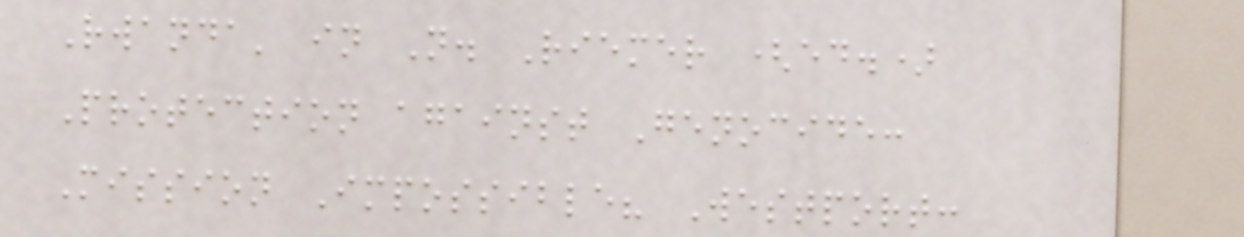Rwanda' in N. Riemer (ed.)
Protection against Genocide:
Mission Impossible? Westport:
